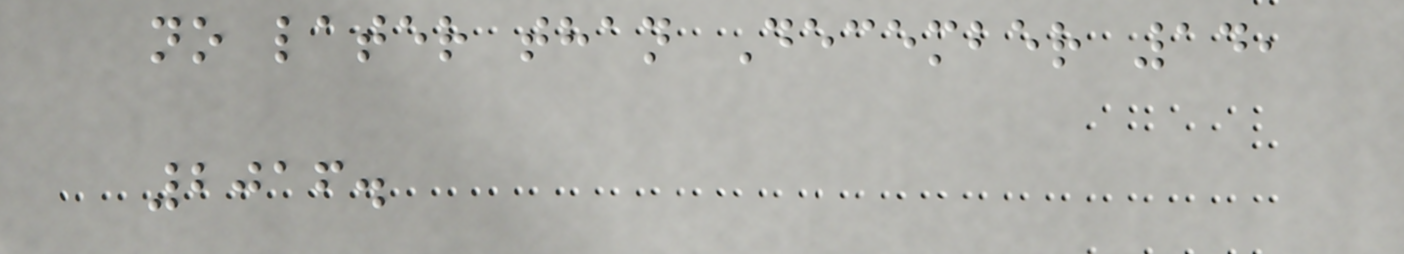no later than December 14,
2016.
